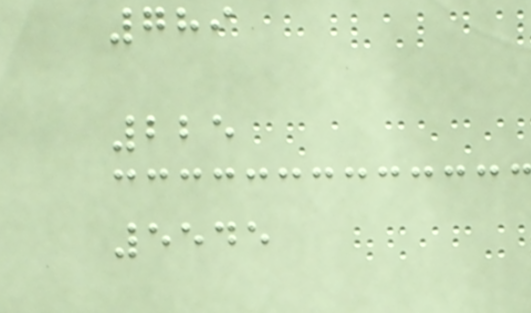789
225
5545
